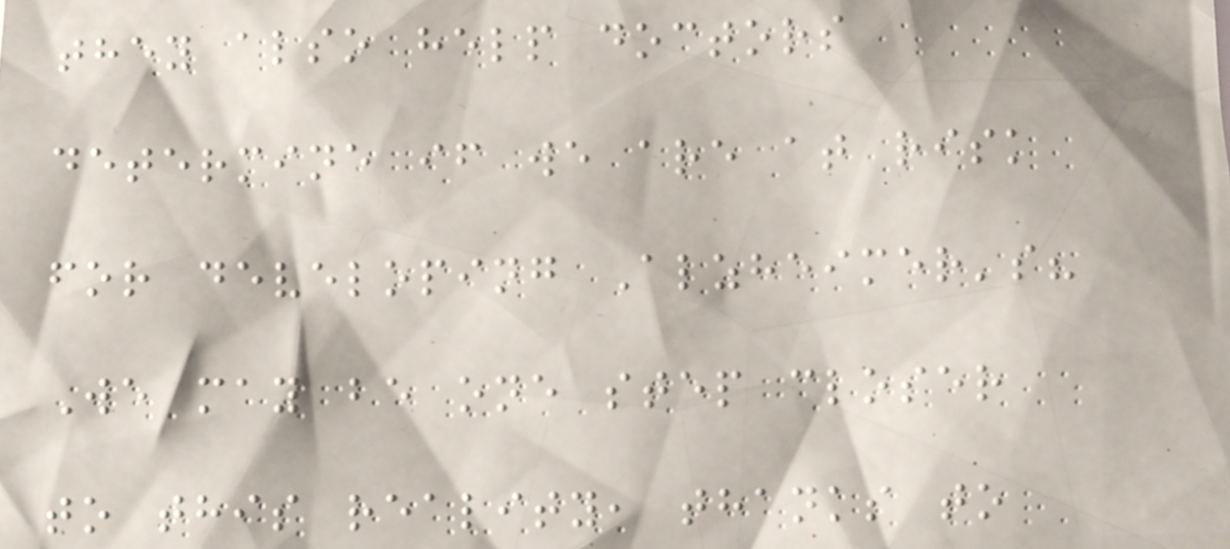they also help doctors
determine if we are at risk
for developing Alzheimer's?
We may be one step closer
to this reality, thanks to
